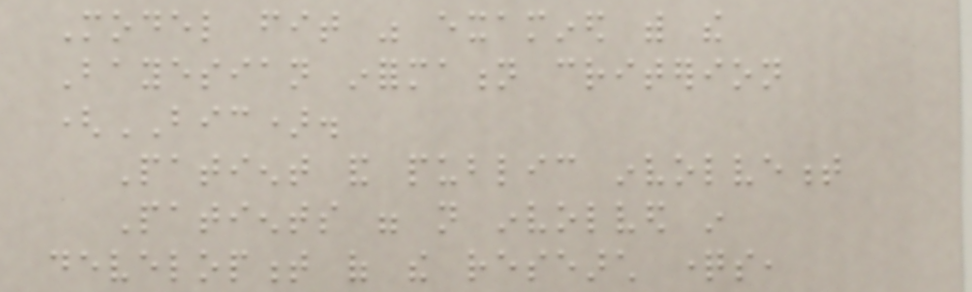Model fit was examined with the
Bayesian information criterion
(BIC).
Patient and public involvement
Patients were not involved in
development of the research questions,
